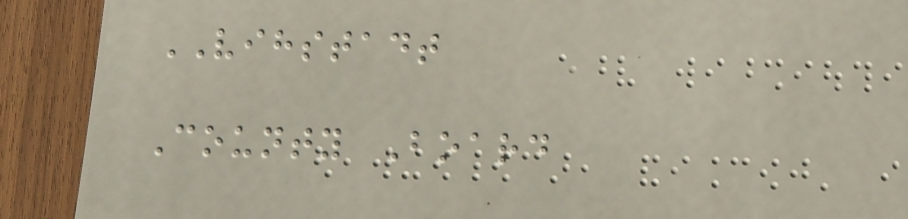VIHSTADT
County Board
